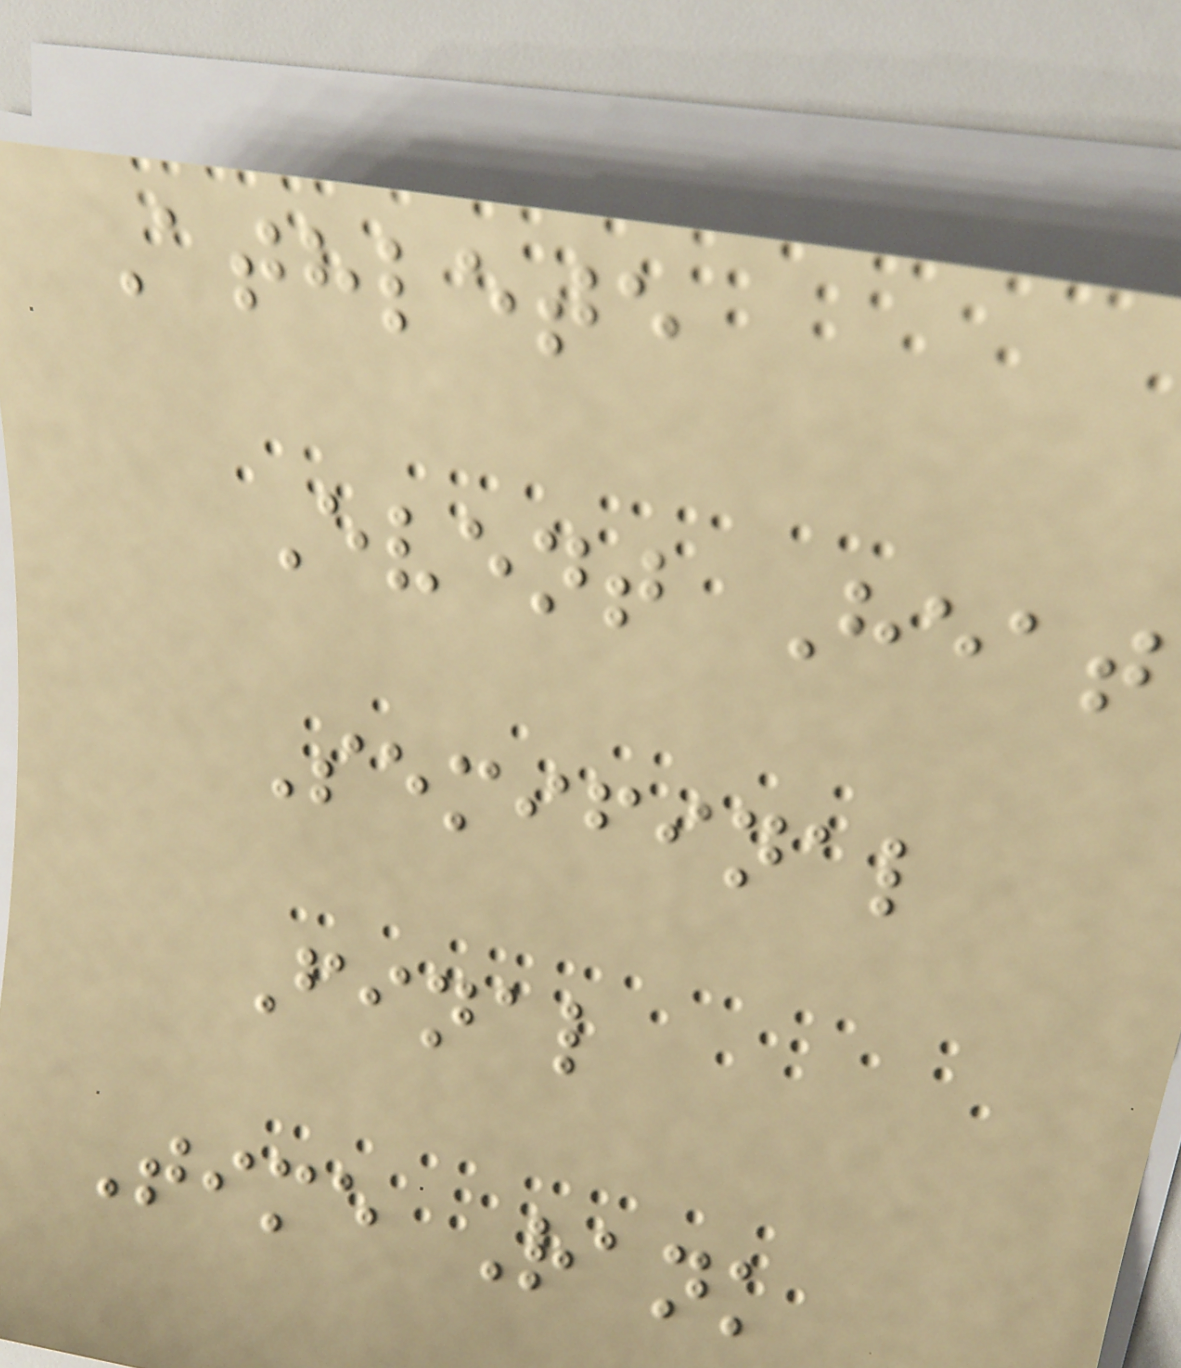Athlete
Event Heat
Semifinal
Final
Time Rank
